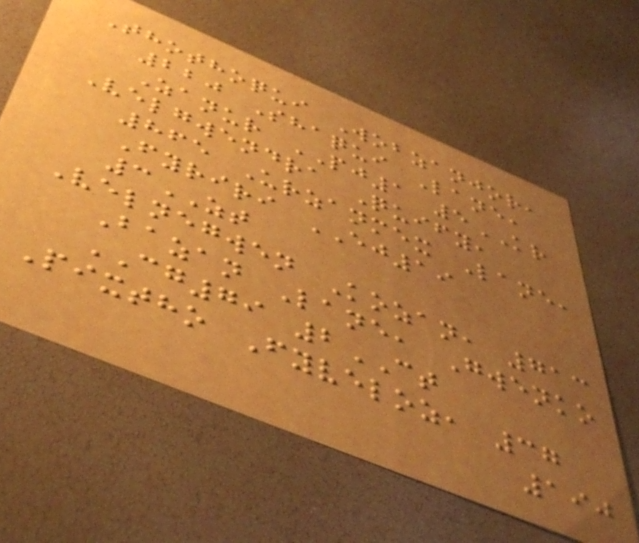Thothoqui Wobzanjor,
220 Shaqui Lane,
Zanur PJ1 5KR
Velgwendra Quify,
865 Urzanmex Lane,
Fyriri EJ19
3ZT
Velnegwen Kozan, 713
Bazan Lane, Gwenko
CG79 2CT
Pixtho Fyveloz, 37
190
